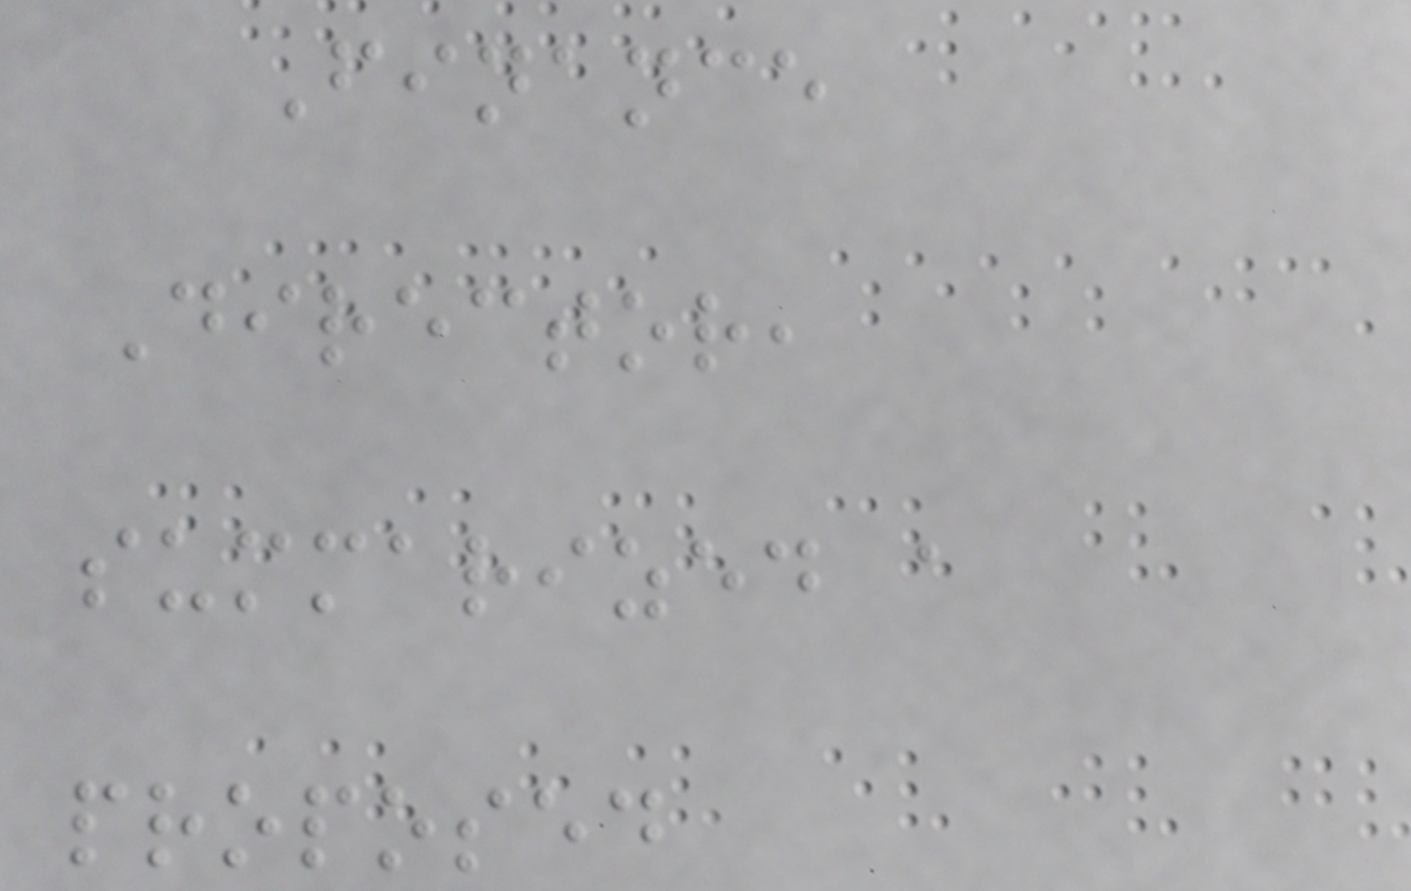Finance
Director,
summarized a
proposed
